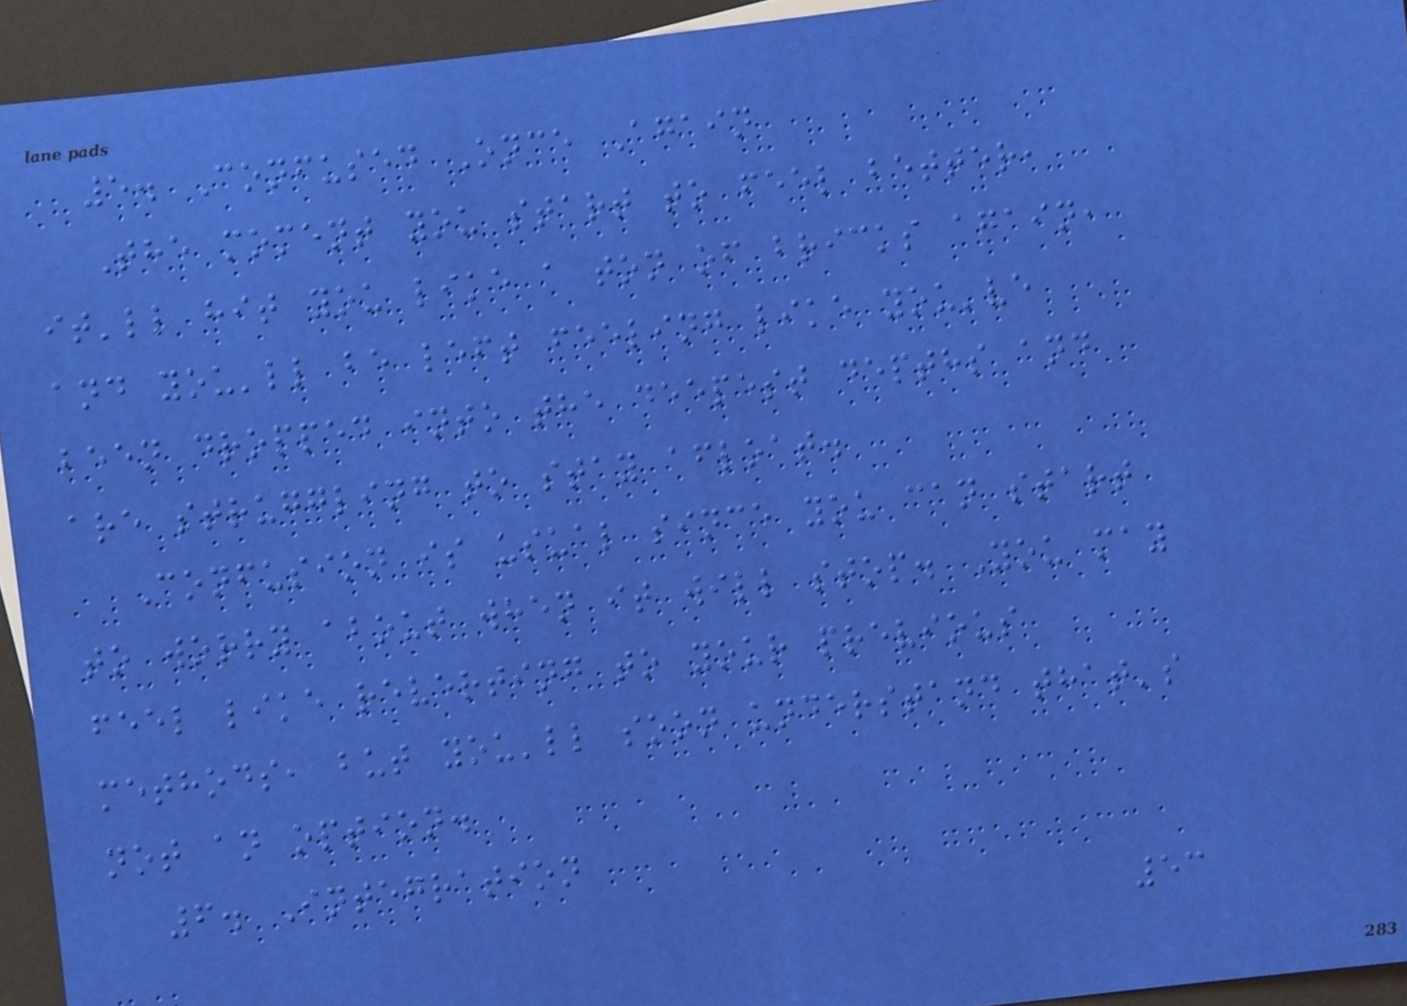5. Confused Once Again
The moment you start to feel better,
it'll hit you like a ton of bricks again,
and you'll be left feeling like you've
been dropped into the deepest depths and
are struggling to stay afloat.
Confusion is usual since you can start
to worry about when it will stop. You may
feel like reverting to your previous
methods, but you'll soon understand that's
not an option.
6. Integration
53
